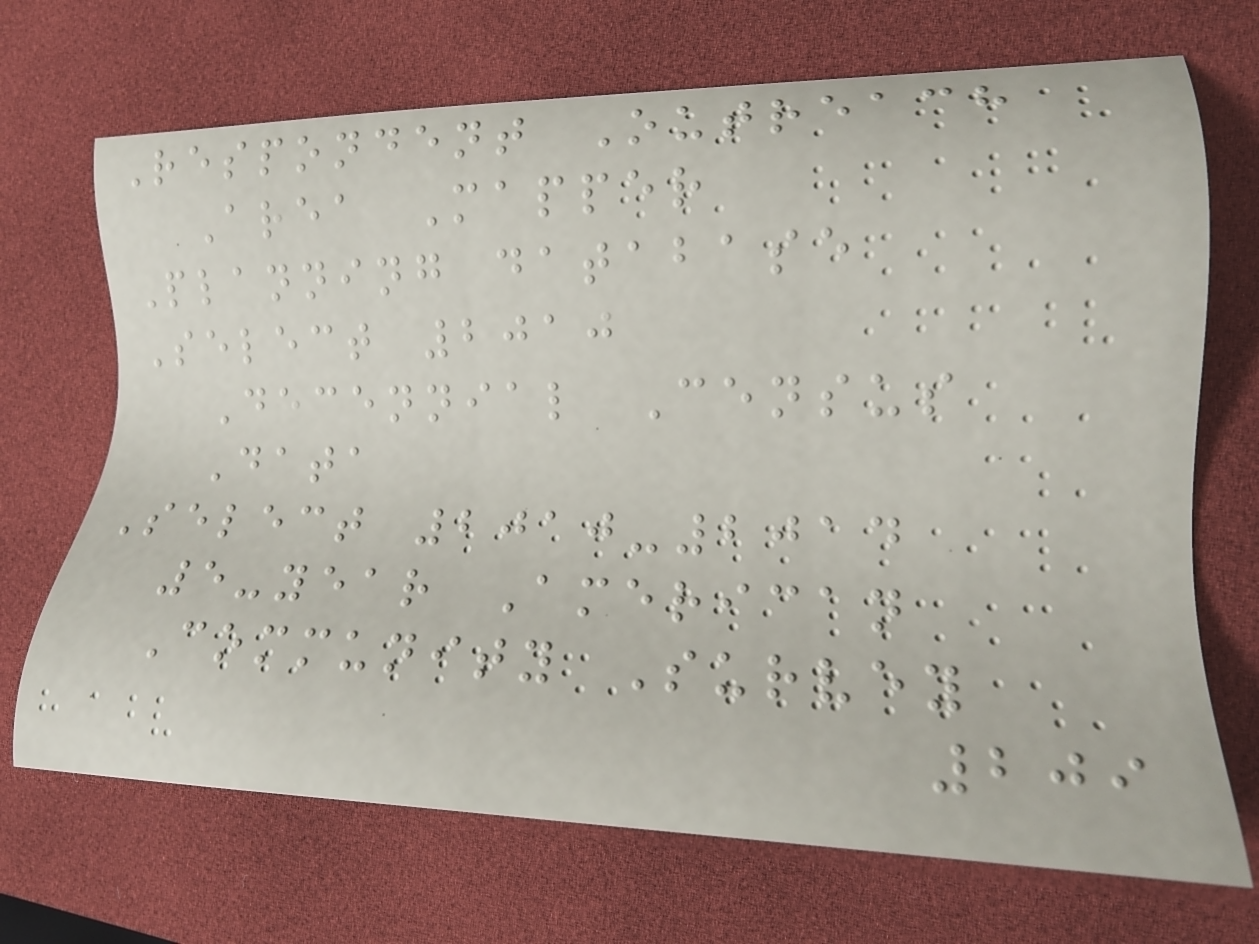Respondent Outreach
Area Mapper
Planning database
Select 2010
Decennial Census
Data
Select 2010-2014
5-year American
Community Survey
209
